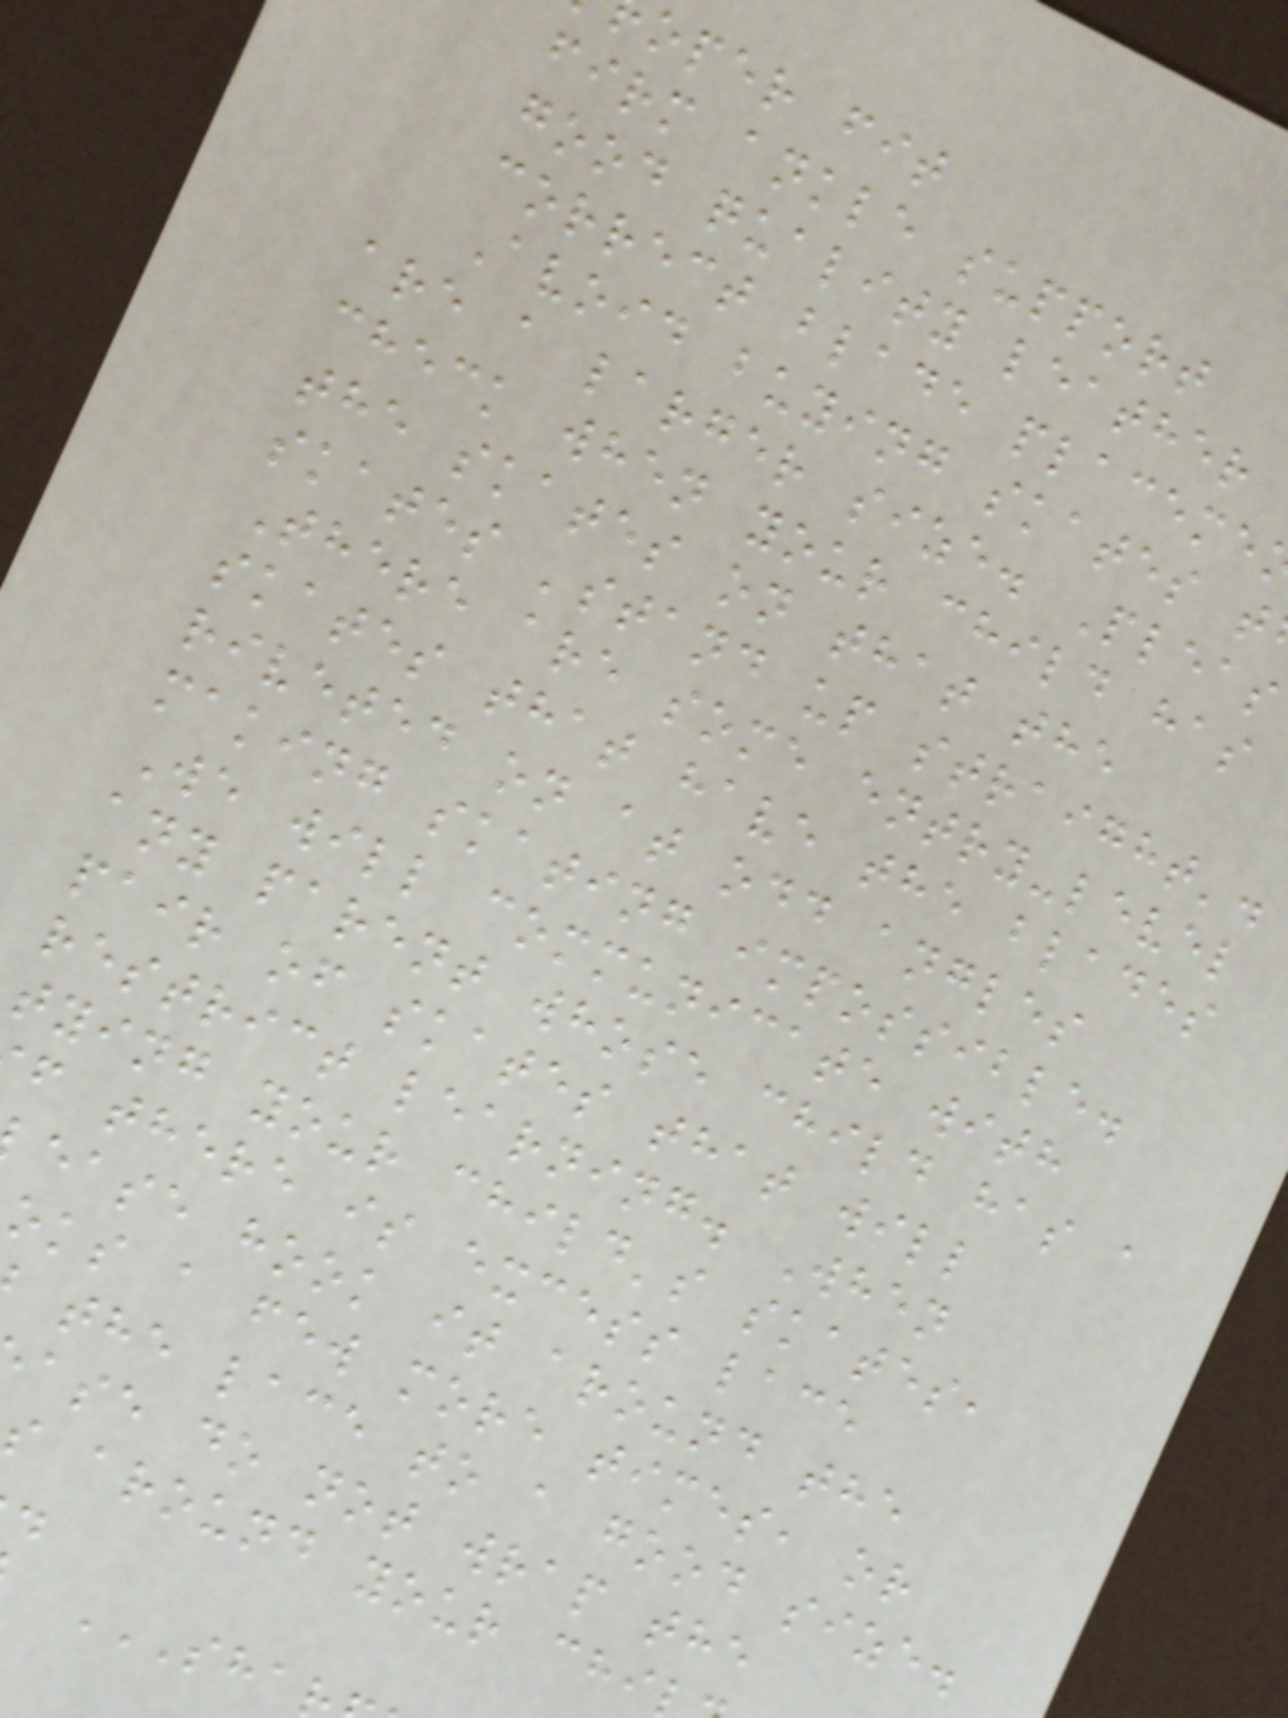oper fit
firm ankle support
good quality leather
correct blade placeme
Avoid buying skates t
are a larger size. Pleas
check when your child has
the skates on that the
skates 'stand up straight'.
There are some entry-level
skates that have the blades
riveted on at odd angles
making skating impossible.
We will communicate with
any parent whose child has a
pair of skates that will
restrict learning. When
tying your child's skates,
f there is excess lace
ease hook it around the
oks a few more times, or
the lace to a good size.
ase do not wrap the
s around your chi
